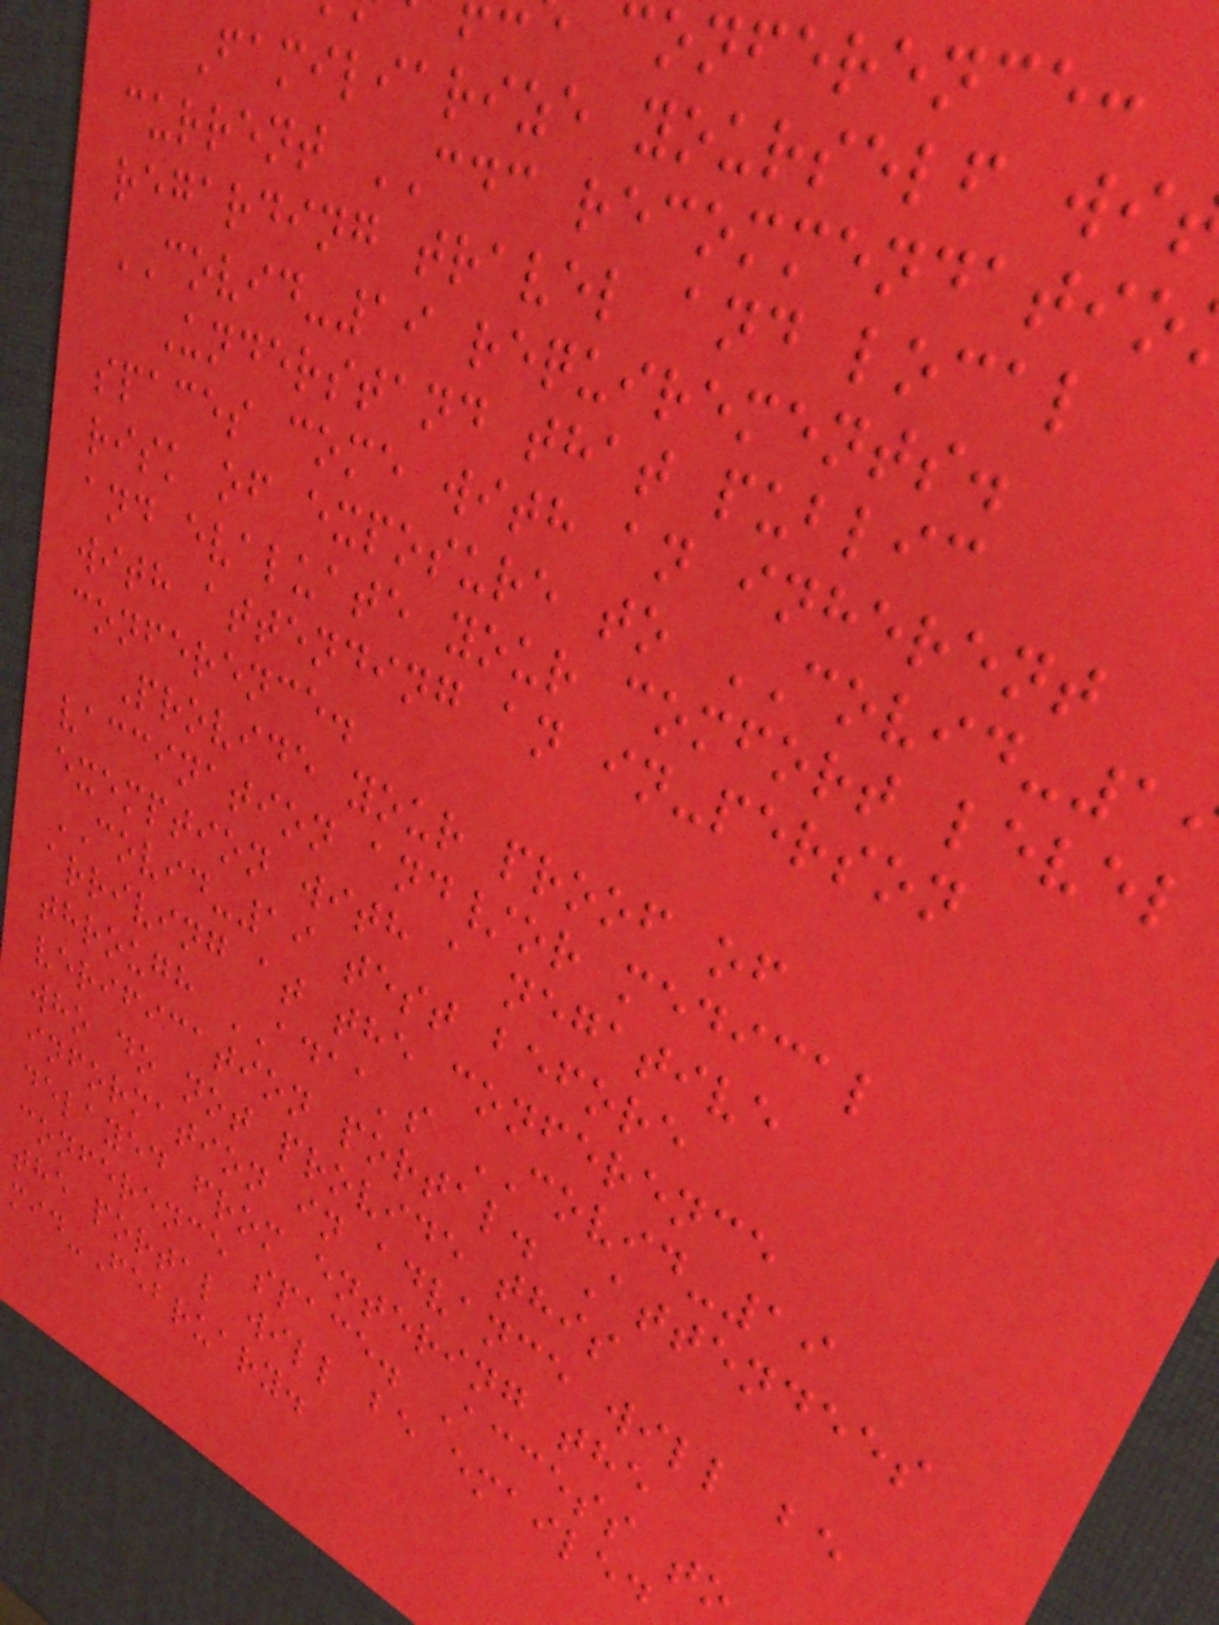conference:
Familiarize yourself wi
current CDC recommendatio
regarding travel and local
COVID-19 requirements.
Understand that public
spaces come with an inherent
risk of exposure to COVID-1
and evaluate your comfort level
with attending an in-person
conference.
Provide your proof of
vaccination and/or medical
exemption with a negative
COVID-19 test before
arriving at the conference
through ADAA's COVID-19
verification portal. Attendees
who do not provide this
information in advance will be
delayed from entering the
conference space. Access to
the portal will be emailed
mid-February.
